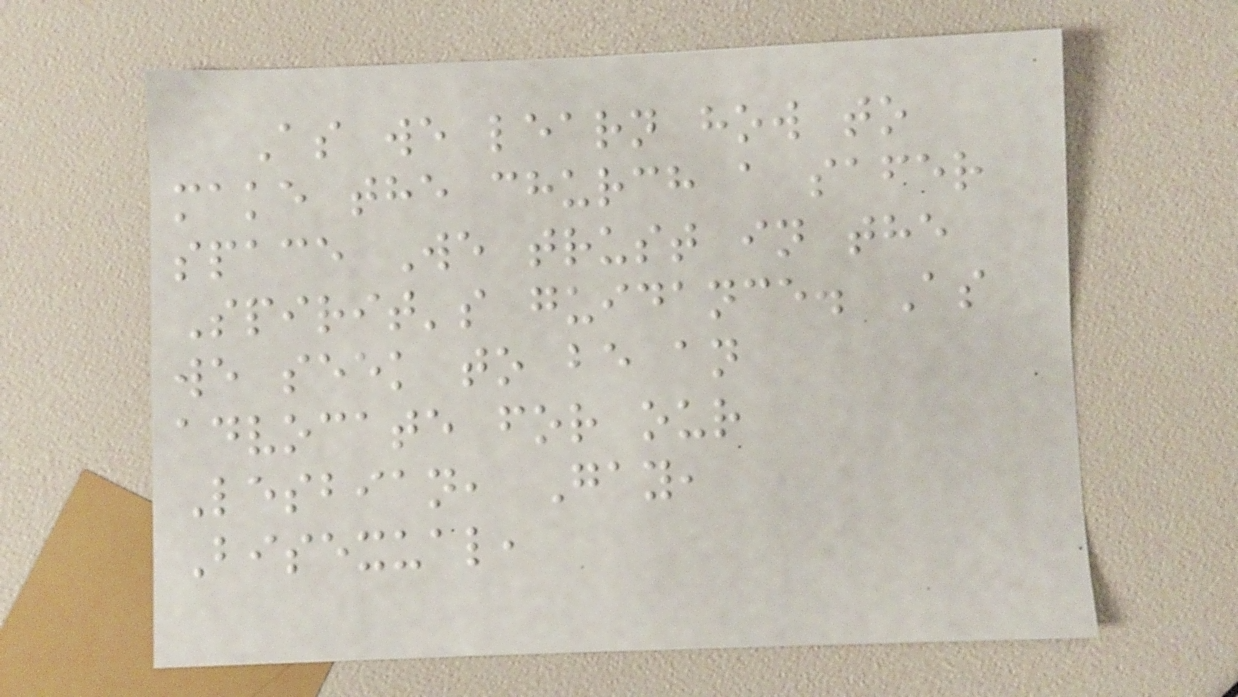As we learn how to
make the church a safer
space We trust in the
Spirit's guidance. As
we seek to be an
advocate for our
Lesbian, Gay,
Bisexual,
